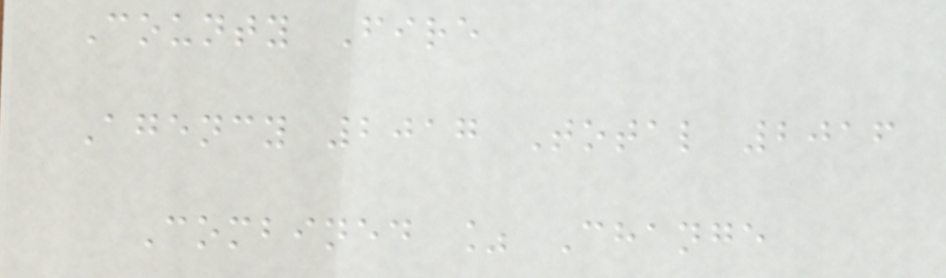County Fire
Agency 2017 Total 2016
Combined % Change
